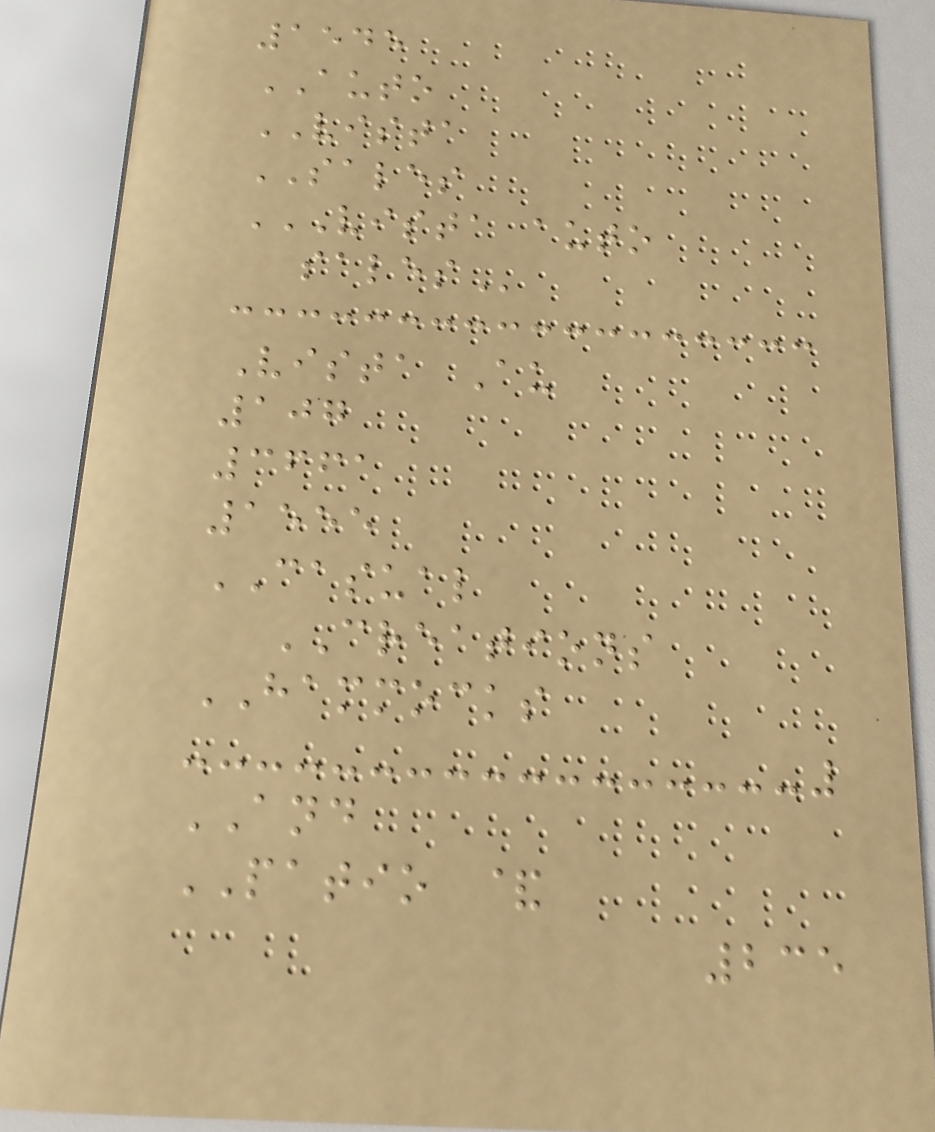1545
AUTO
VISTA
SALES
VISTA AUTO
SALES
Vista Au
107
3661
1555
CASUAL
CREATIONS
HAMMOCKS
AND
PATIO &
235
